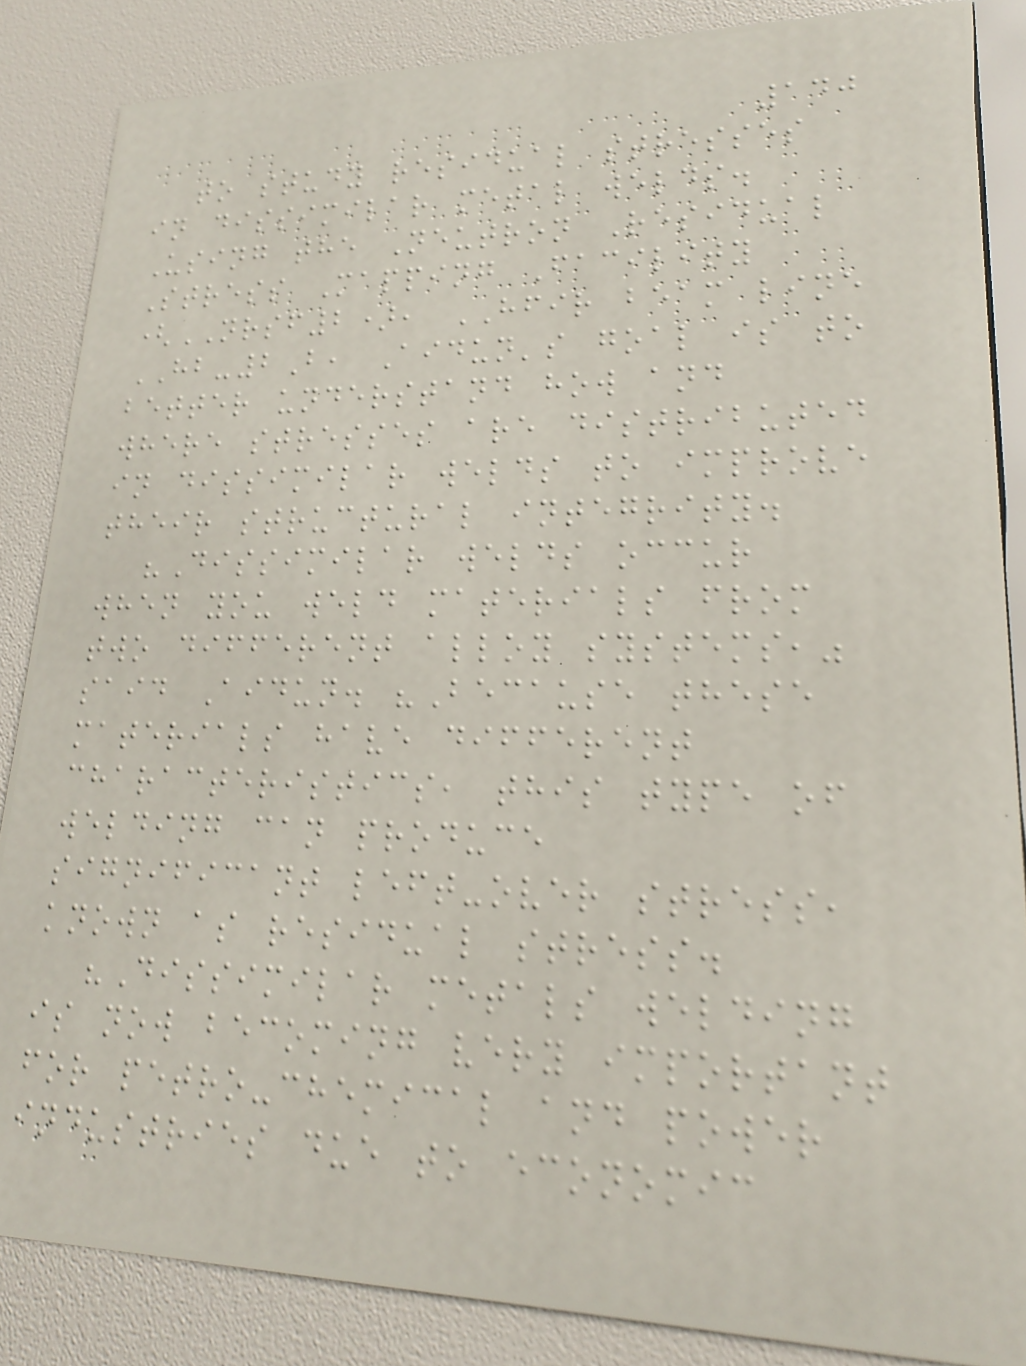140
to study residual stresses
in dissimilar metal welds.
Using the Neutron Residual
Stress Mapping Facility
(NRSF2), HFIR beam line
HB-2B, Aidun's goal is to
better understand how and
where stresses are distributed
in dissimilar welds to improve
their structural integrity.
"Dissimilar welds occur
when you weld materials from
two different alloy systems,"
said Aidun. "Because these
materials have different
characteristics, this type of
welding can produce
significant left-over stress,
known as residual stress.
"Dissimilar metals welding
is now becoming very important
for petro-chemical and power
industries due to economic
